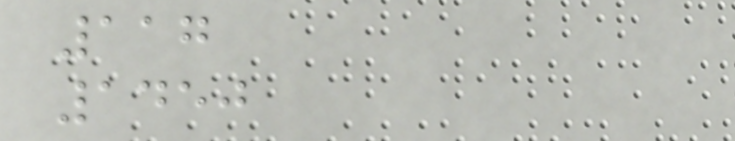117
1450
